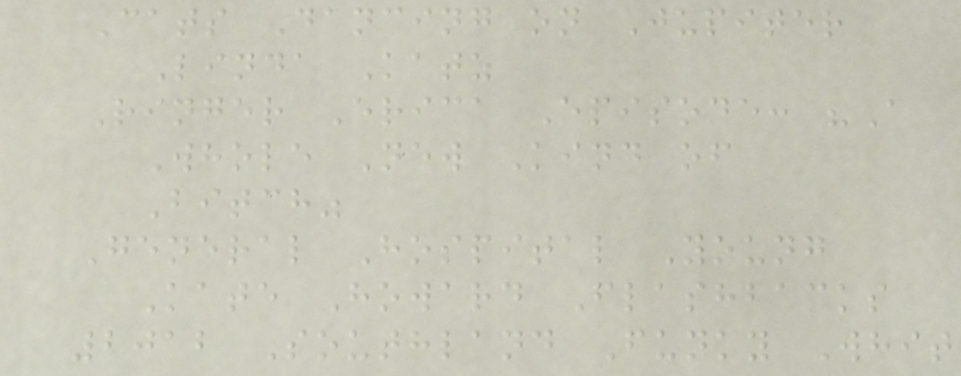Cats Dancing on Jupiter
Linda Katz
Ringer Erica Episode: "A
Whole New Kind of
Bitch"
General Hospital Young
Kate Howard Flashbacks
2012 Southland Funky Whit
